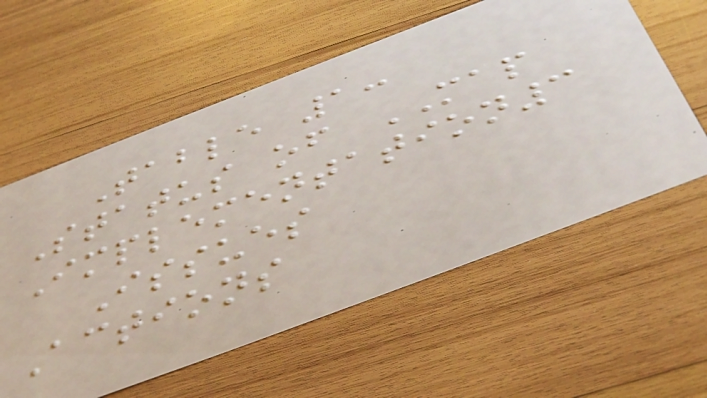Table 1:
Status of MAP
Implementation3
Issues
Actions
